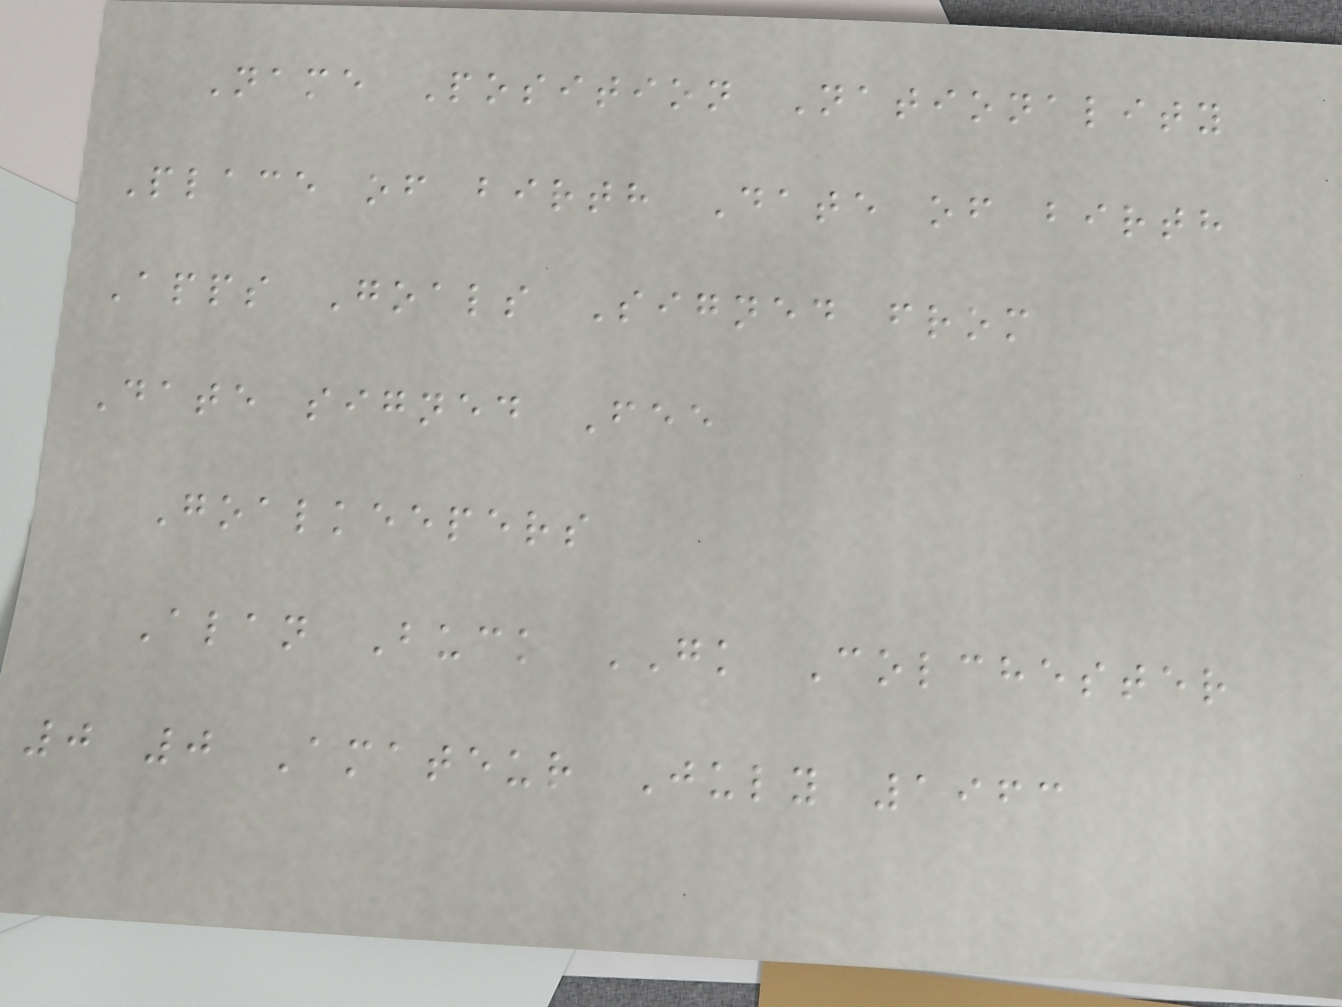Name Position Nationality
Place of birth Date of birth
Apps Goals Signed from
Date signed Fee
Goalkeepers
Alan Buck GK Colchester
0 0 Amateur July 1963
